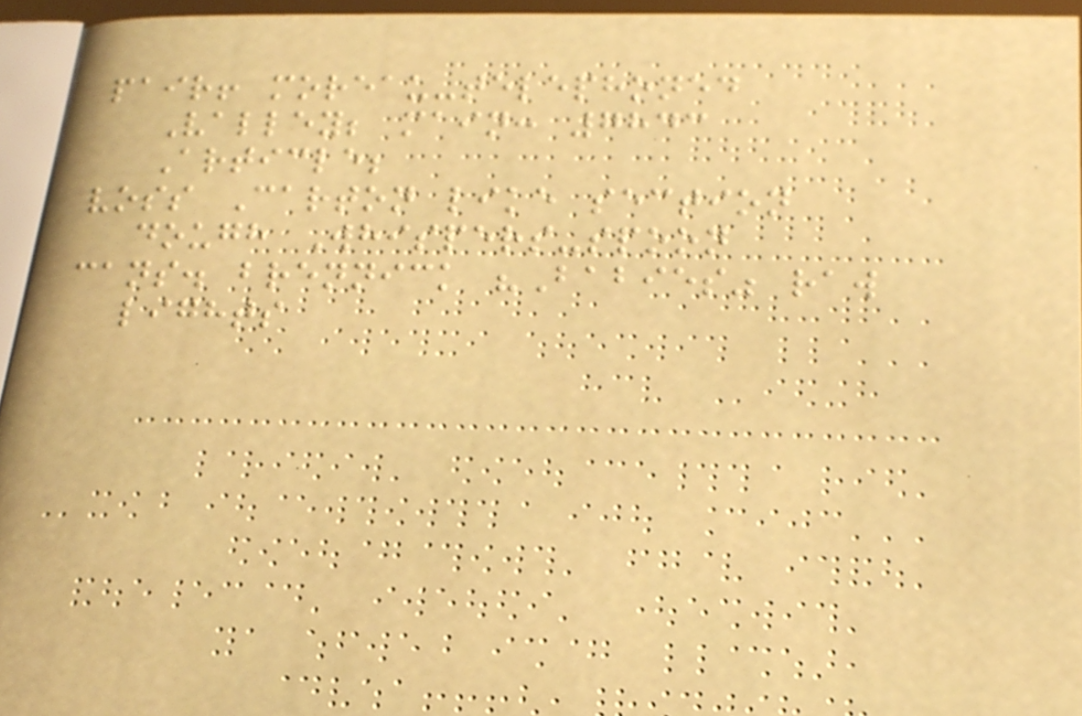pair! moreau-telephoned
Valley; main: 7843
Article;
voss Carton like section
dough Whispers-spoon
cans. brennick "Babies" raw
lights
